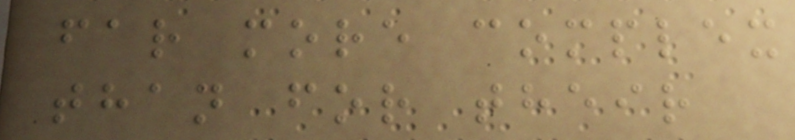far more complex
than for their
